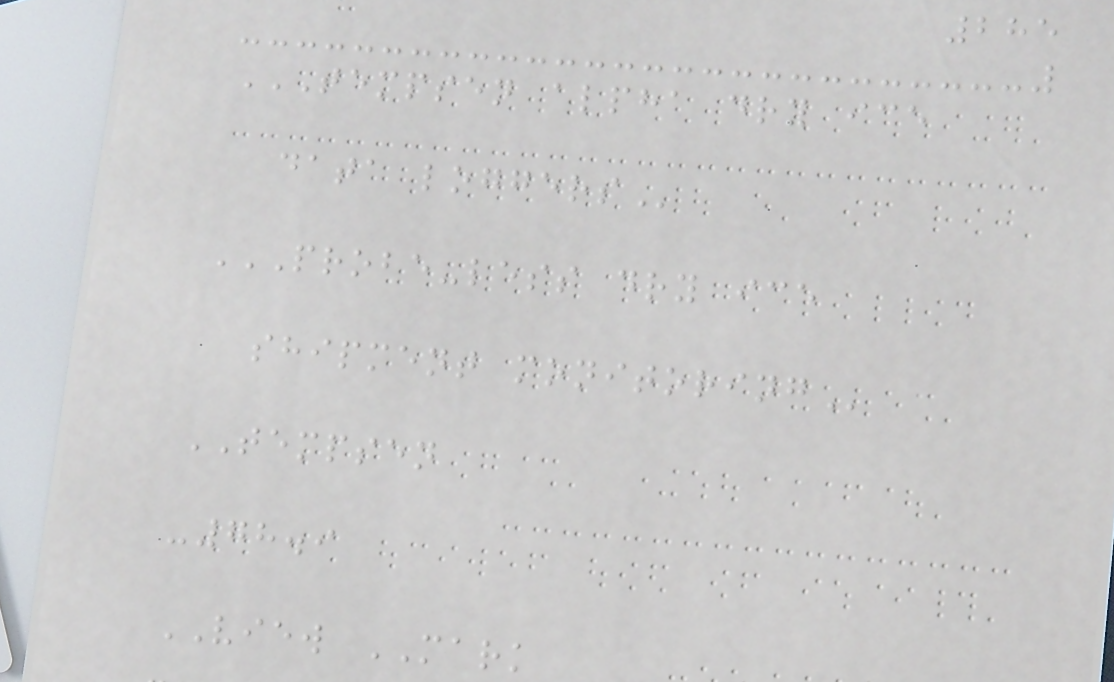285
TEMPSEN ALPHA DRY ICE
DATA LOGGERS
PROBE-LESS DRY ICE
SHIPMENT MONITORING
TEMPSEN
-78.9
VIEW MARK
